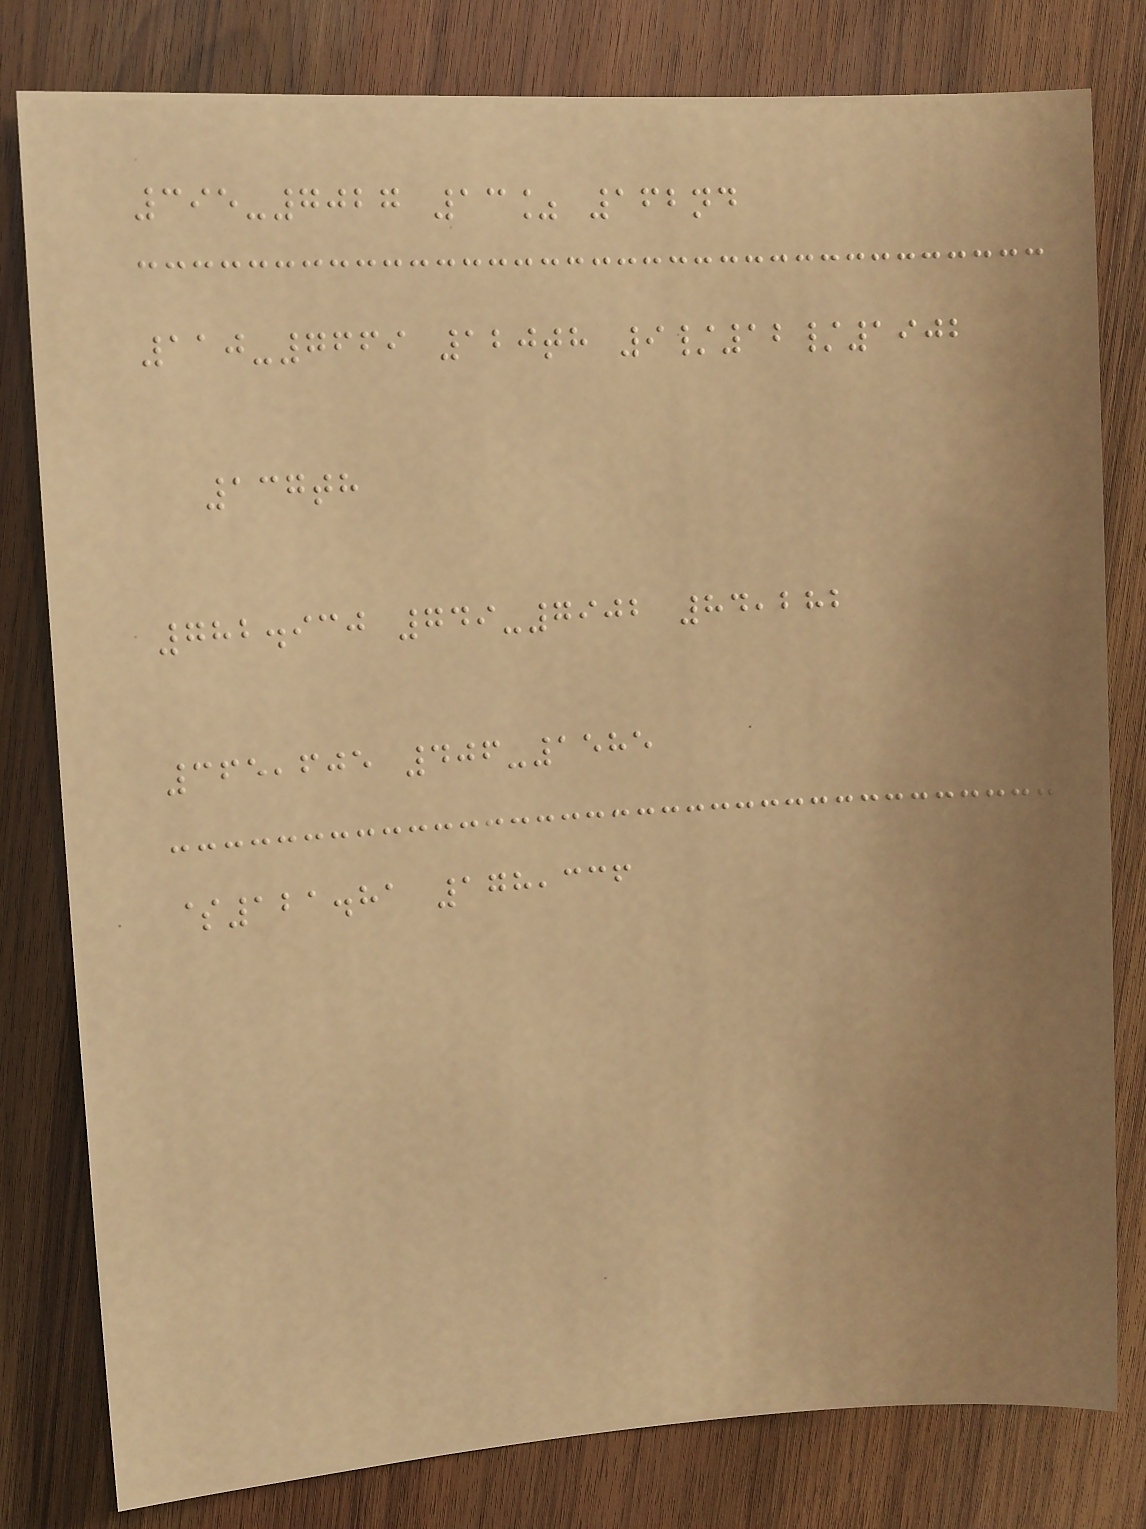395-7027 13% 162nd
110-7669 120th 9/12/1902
137th
782.930 749-7902 84,282
365,605 406-1585
$121.81 178,336
